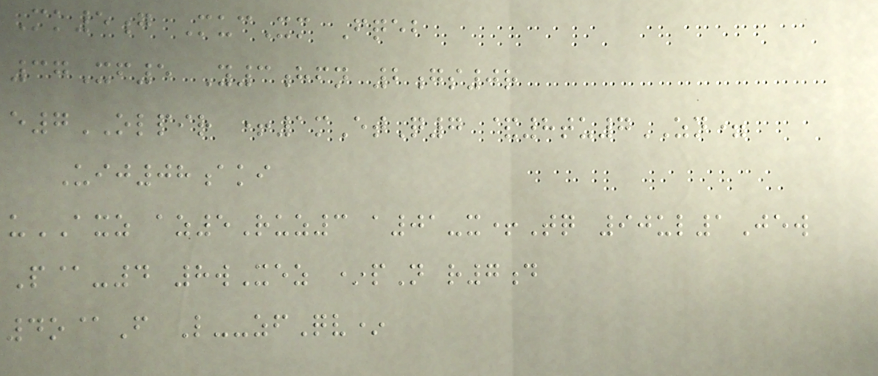Mk5g MucXm Fqeb
37Xf5 Y3hfn 2gs0r
e7OLPIR +1mEtQ7 &8tu7ZN=
Uij08aki
uAXZ az5Ruz3 a01-x+Tq 90ul1Jew
P@-4 8wXez *pN r7d
4o@F L--zfQv*
